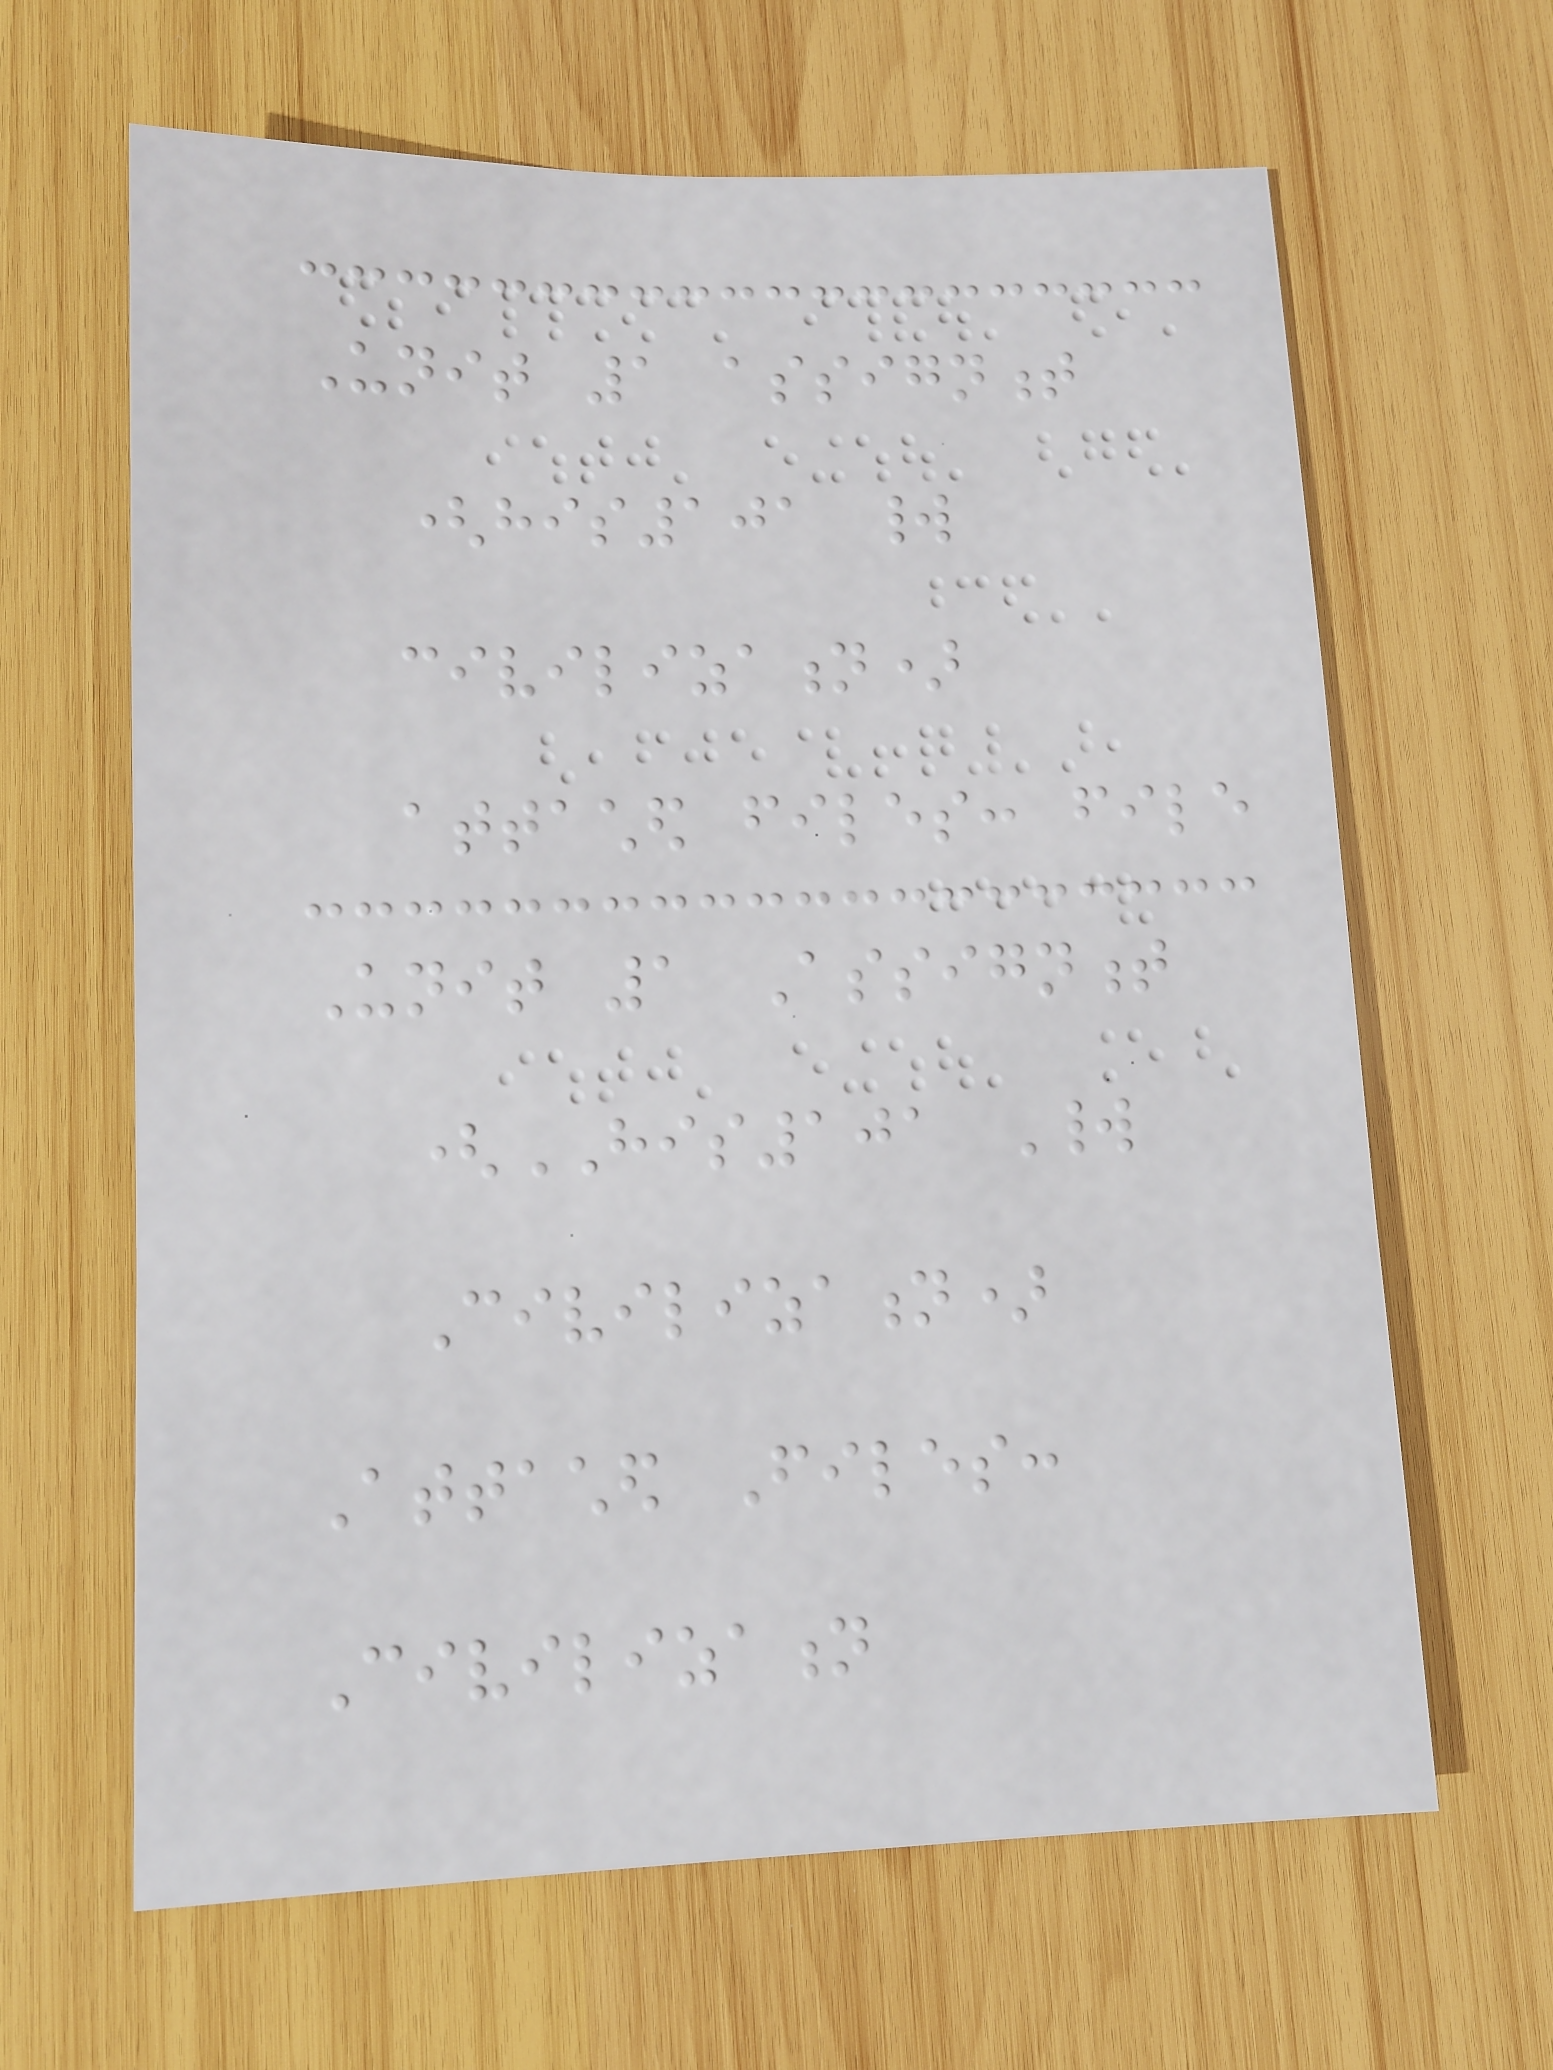Unit 1 assignment
(his101 world
civilization)
attached files: file
Unit 1 Assignment
(HIS101 World
Civilization)
Attached Files:
Civilization
